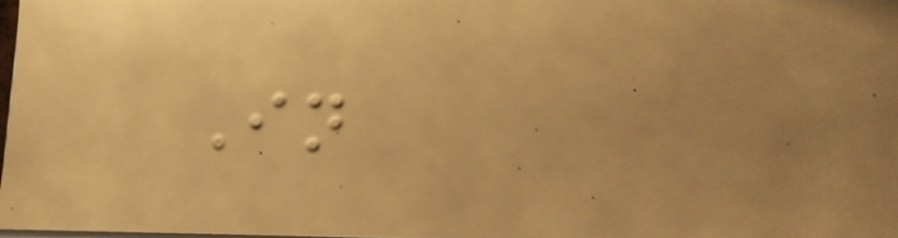In
